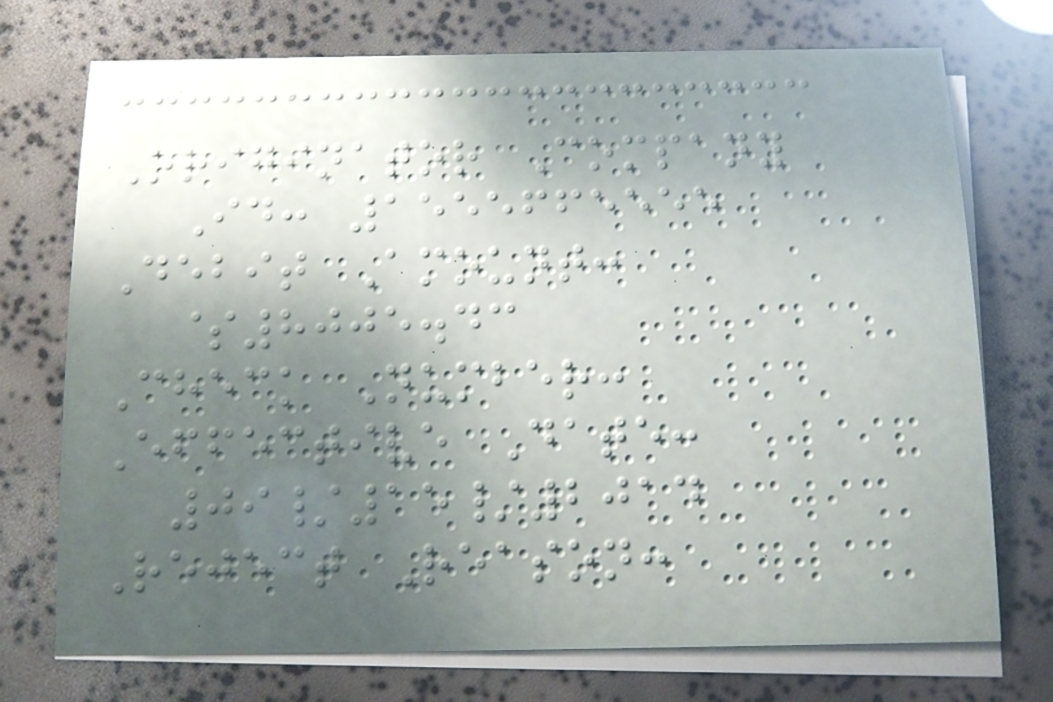Originator Company
Id: 1555665555
Debit Amount:
$8005.43
Check Number:
Effective Date:
09/15/2014
Reject Reason:
